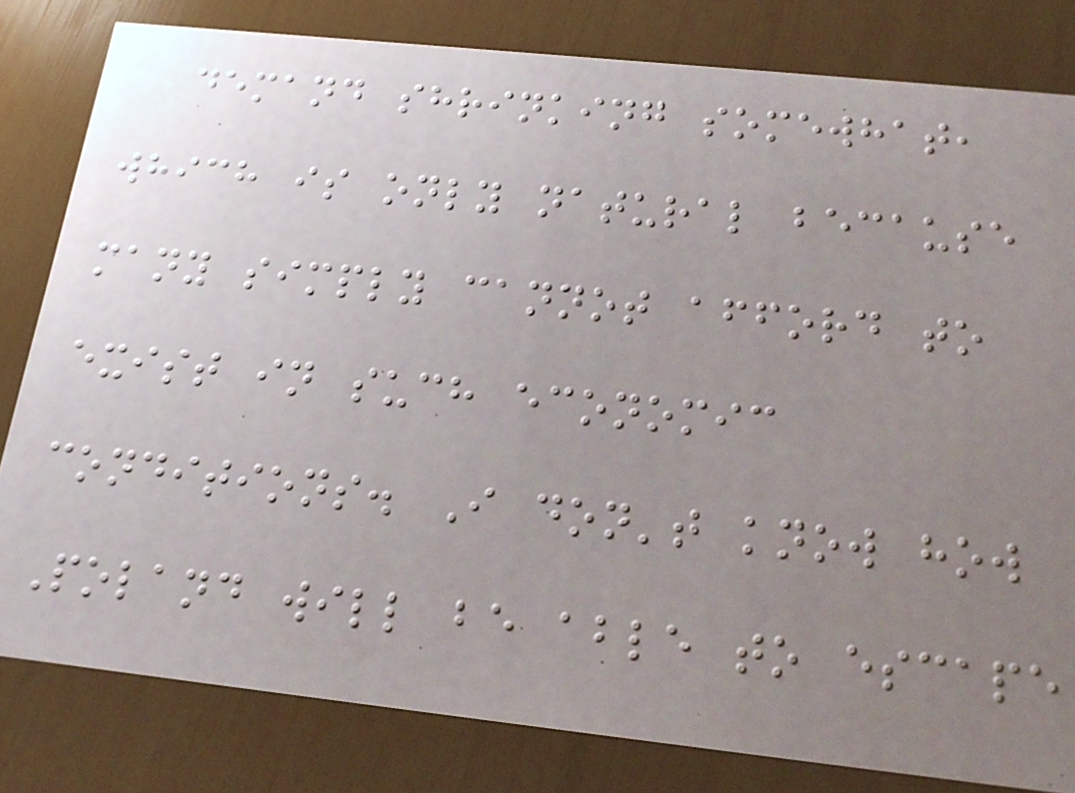demand shrinking somewhat,
which is only natural because
many simply cannot afford to
exist in such economic
conditions. I don't know how
Poland will be able to escape
